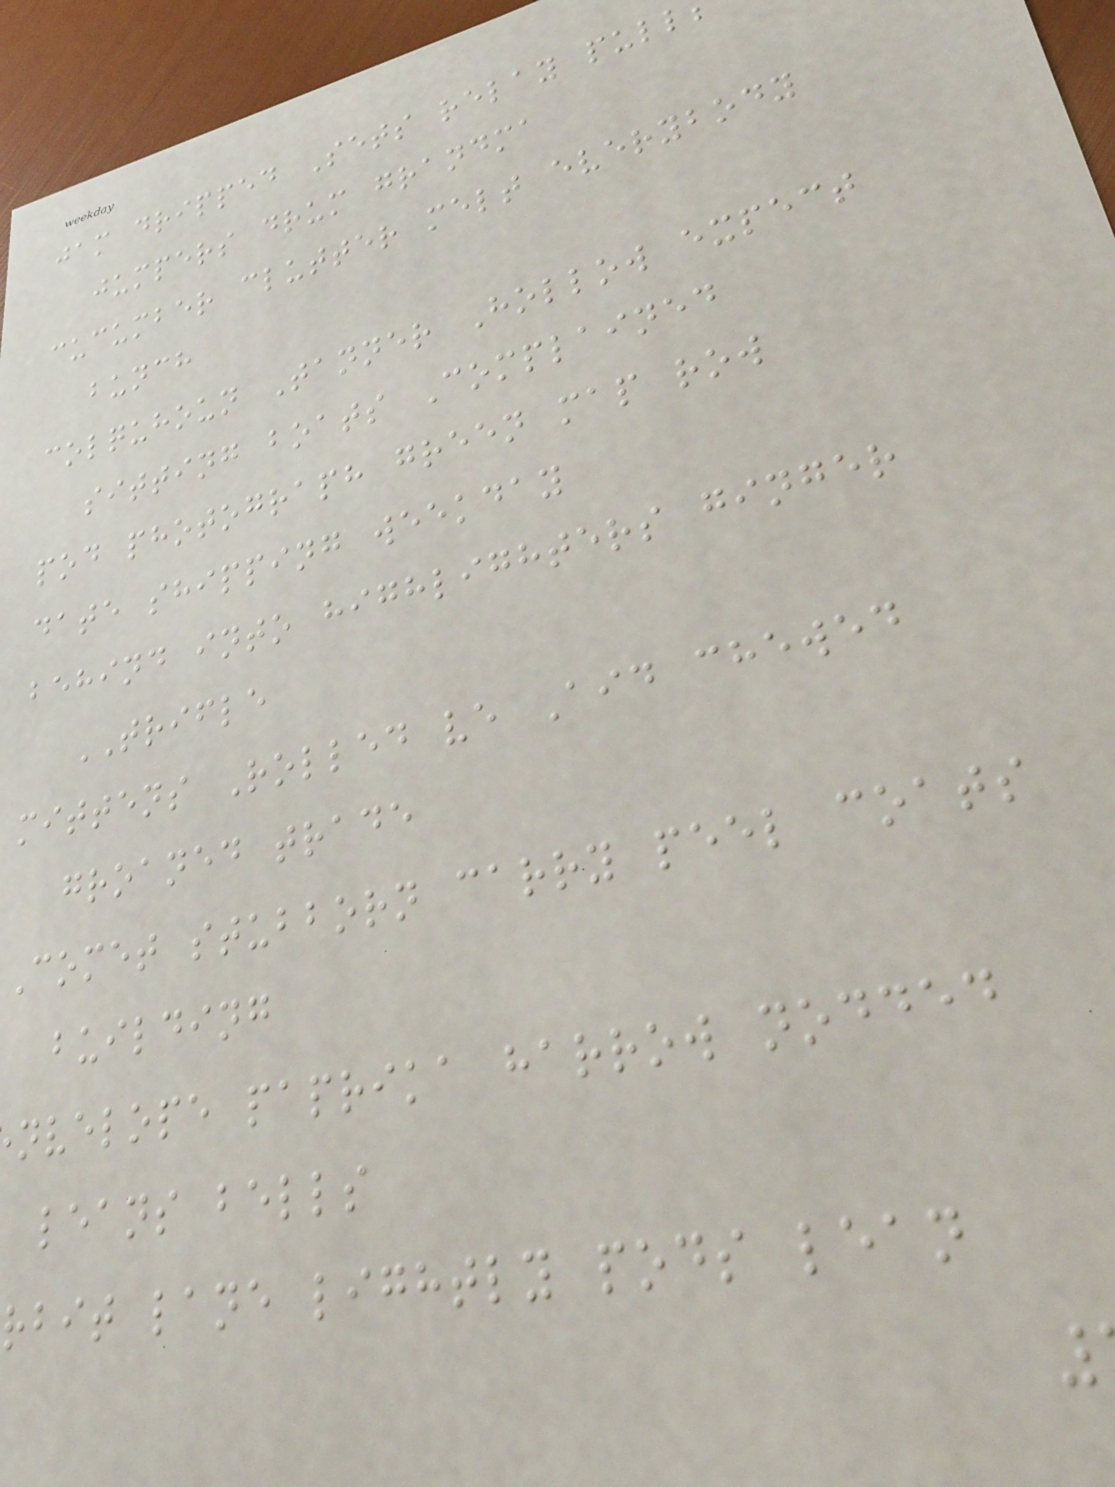jam dripped Sets relay pull
jumpers drum grandma
cucumber clutter melt everybody
bunch
colquhoun Tanner Hollow expect
sitting boats Complained
pod photograph green map row
date shipping weekday
behind into highlighters ginger
TRIFLE
mittens Rolled ve Aid chewed
groaned trade
Comet stubborn carry peel coats
building
nvelope paprika harrow nodded
leans bells
rbit lane lightly pods lean
